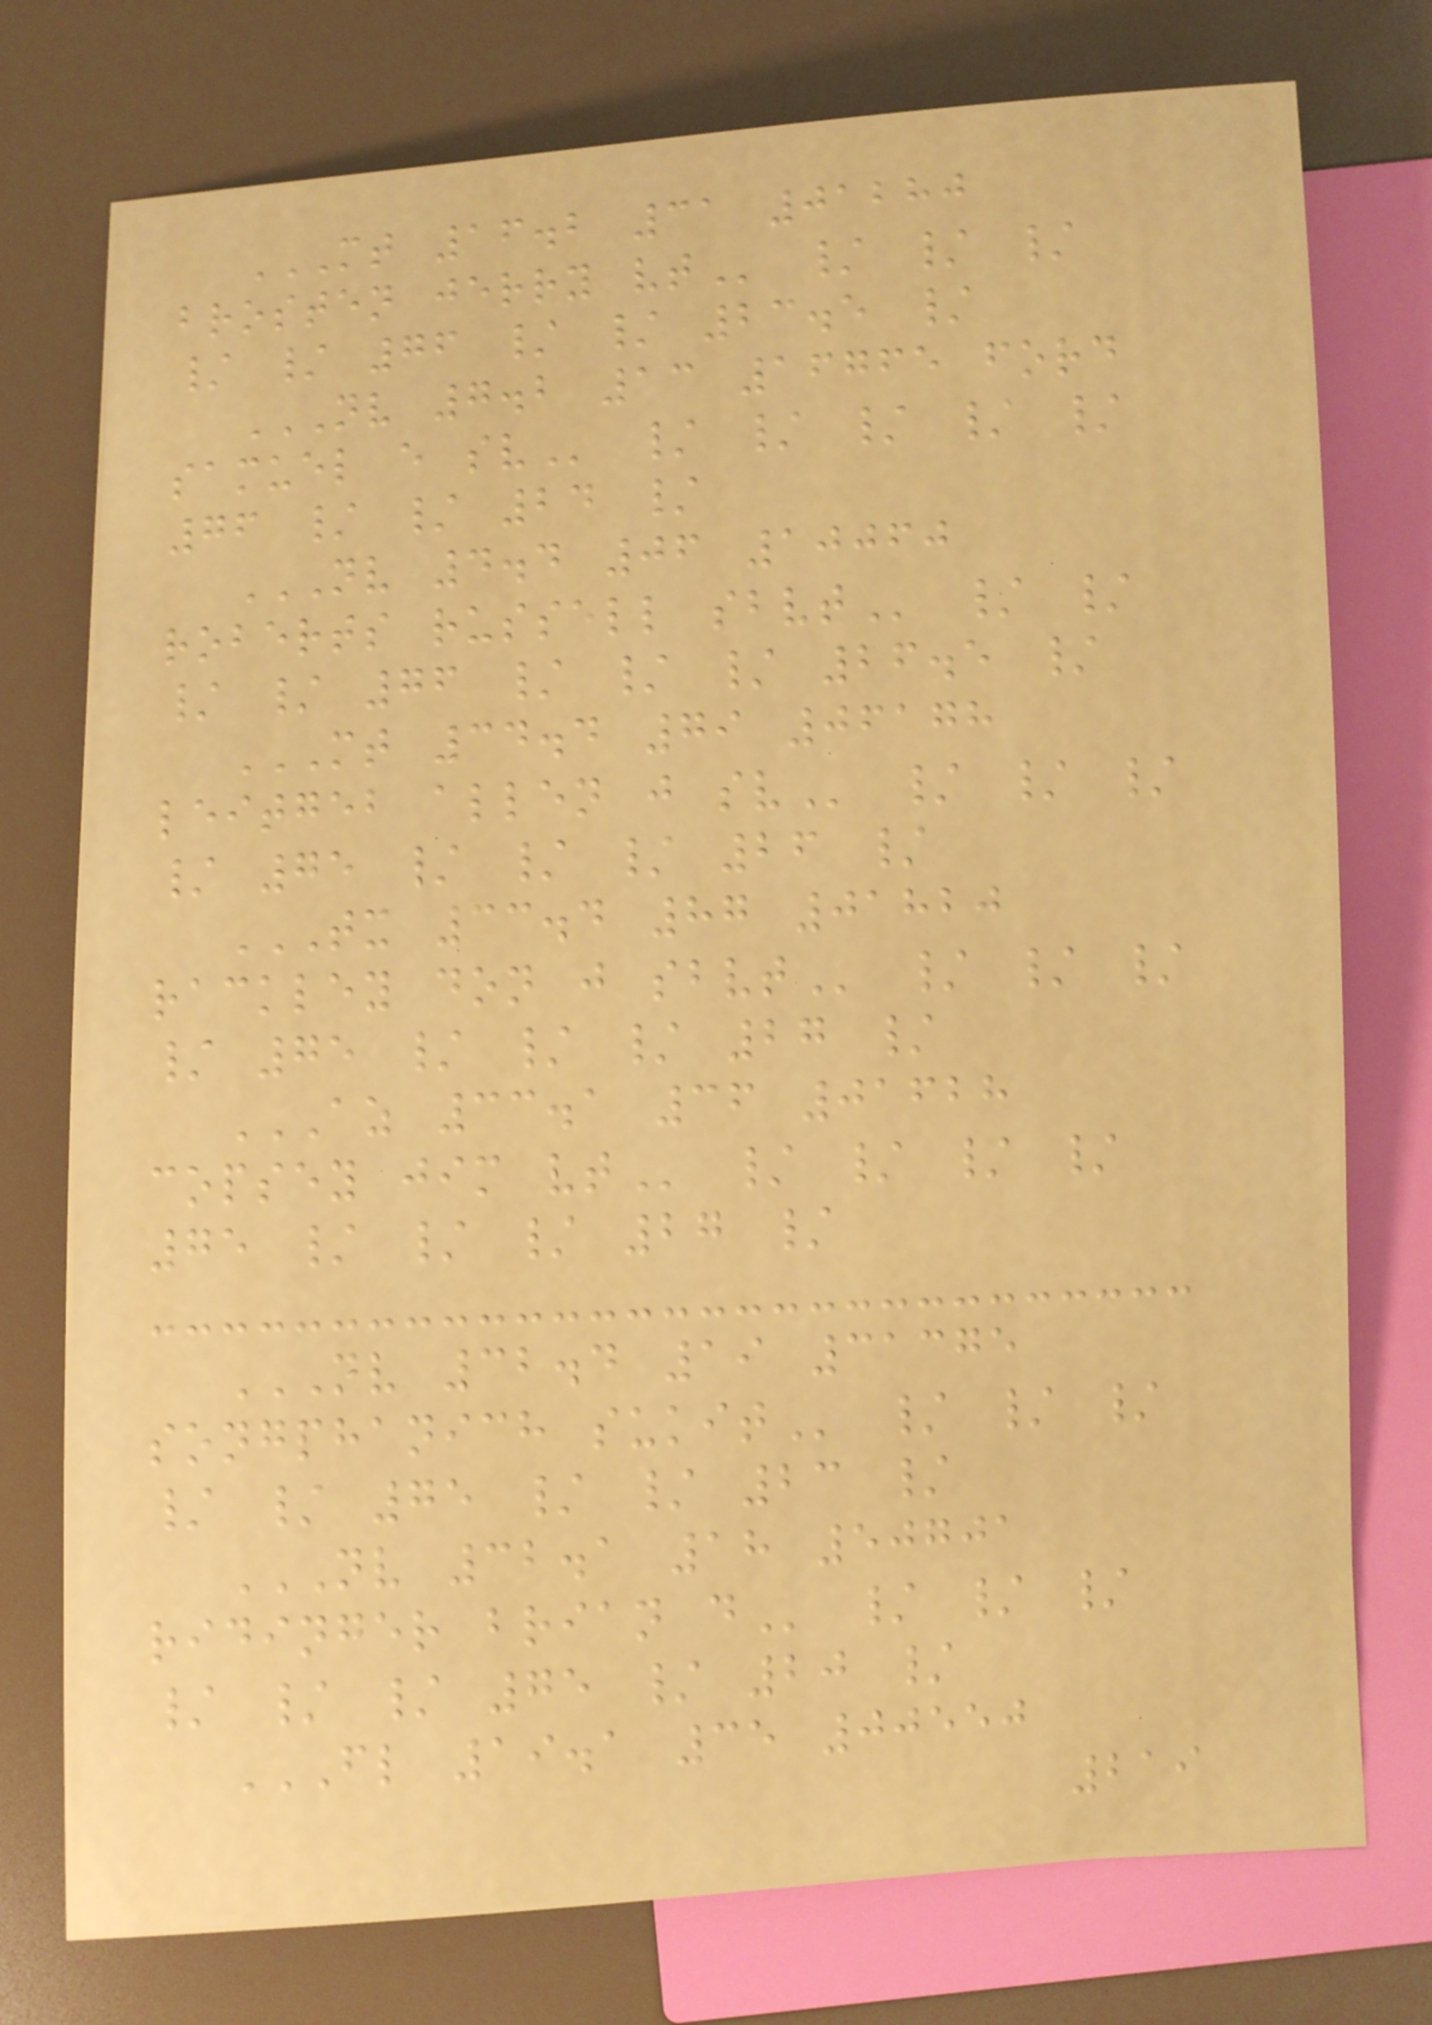MT 16.2 31 01280
BROSTEN JERRY VT / / /
/ / 76 / / 23.5 /
NV 7.2 13 16765 FORD
SAMUEL E SV / / / / /
76 / / 24 /
NV 4.4 06 10060
ROBERTS RUSSELL SBVT / /
/ / 76 / / / 26.5 /
MT 34.4 79 06178
LEITGEB ALLEN J SV / / /
/ 75 / / / 26 /
TX 33.4 87 01820
RACKLEY DON J SBVT / / /
/ 75 / / / 27 /
AZ 33.1 36 01628
COPSEY JIM VT / / / /
75 / / / 27 /
NV 32.4 19 31375
SONGPHANICH SUKIT / / /
/ / 75 / / 23 /
NV 32.1 18 50701
RIDINGER BRIAN D / / /
/ / / 75 / 20 /
FL 19.1 35 00550
219
